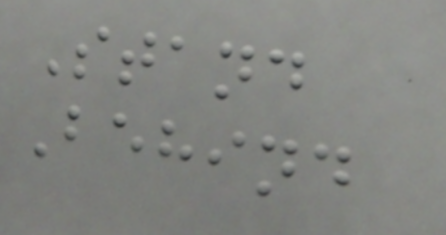Stand
Behind
